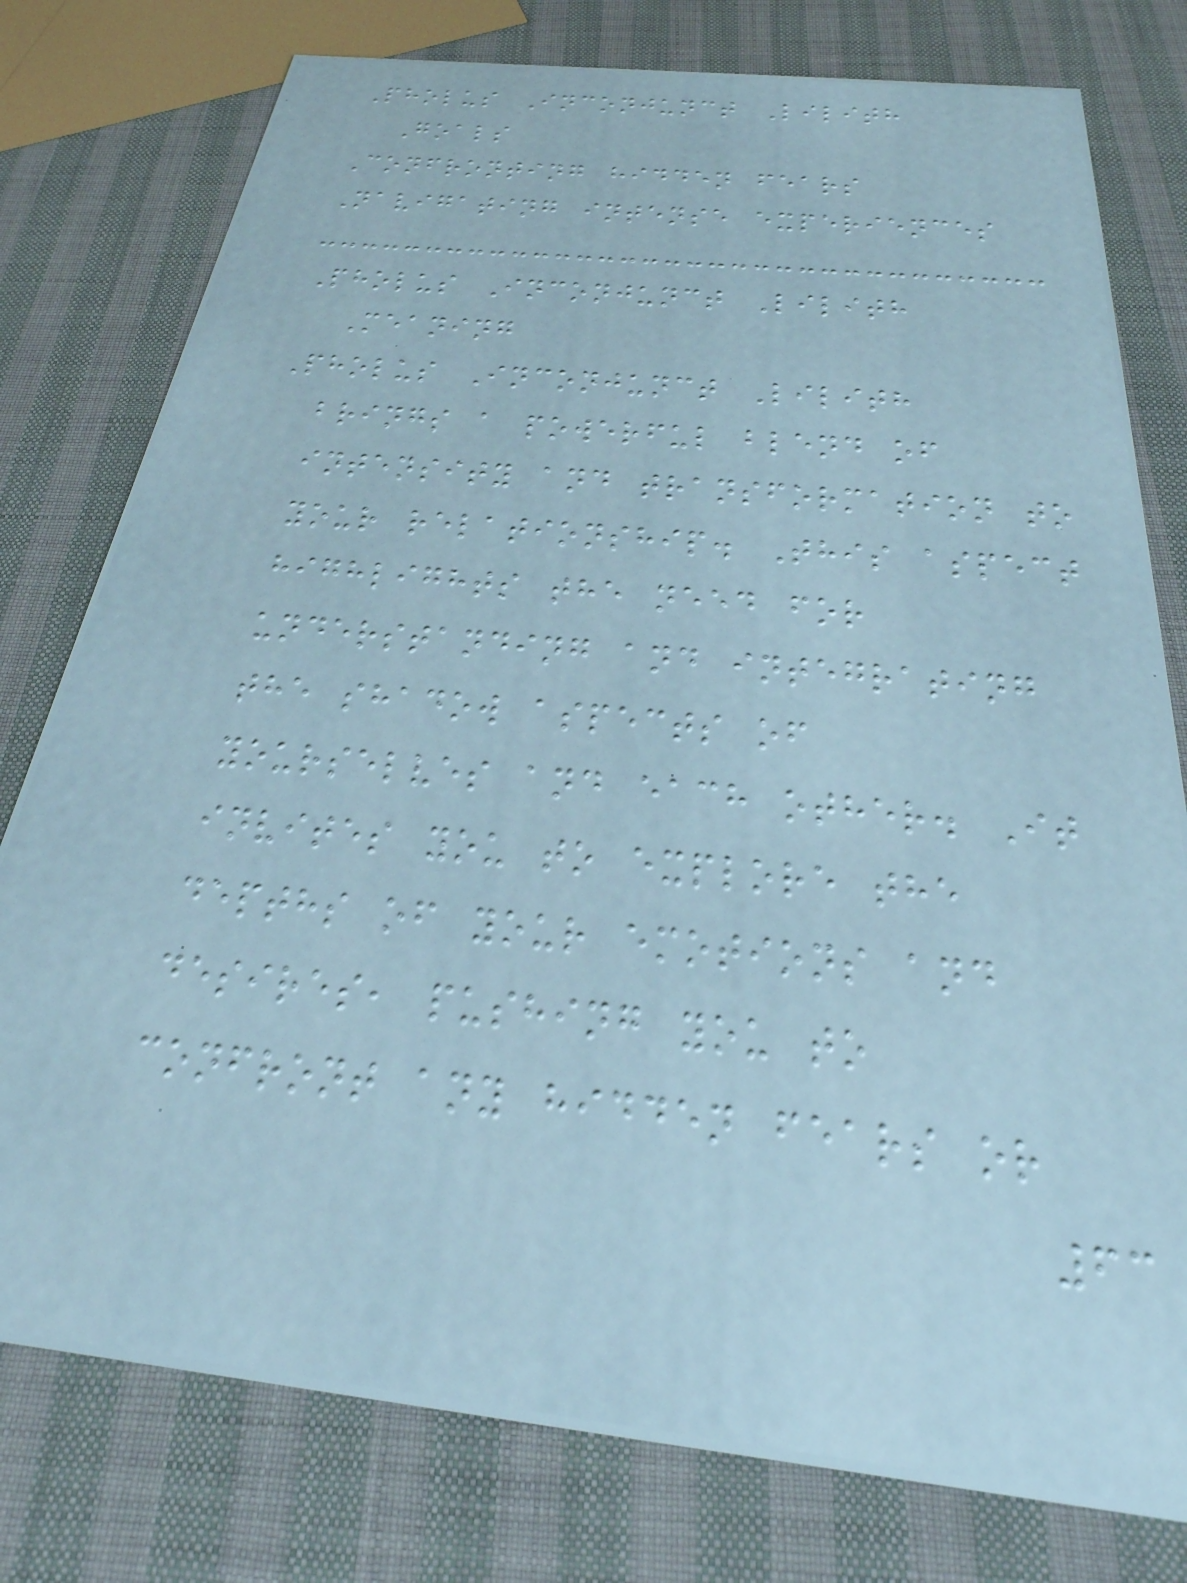Pholus Inconjunct Lilith
Goals
Confronting hidden fears
Navigating intense experiences
Pholus Inconjunct Lilith
Meaning
Pholus Inconjunct Lilith
brings a powerful blend of
intensity and transformation to
your relationship. This aspect
highlights the need for
understanding and integrating
the shadow aspects of
yourselves and each other. It
invites you to explore the
depths of your emotions and
desires, pushing you to
confront any hidden fears or
63
